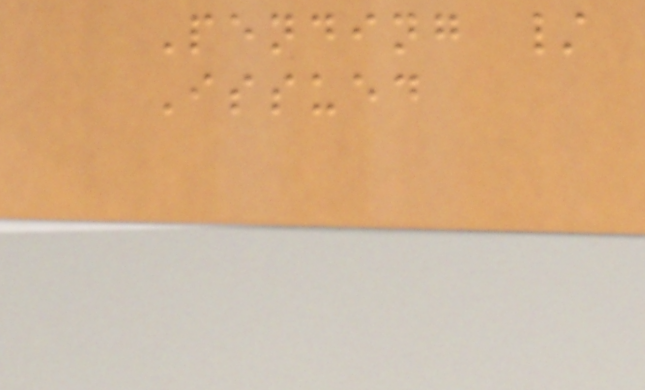Pending /
Issued
